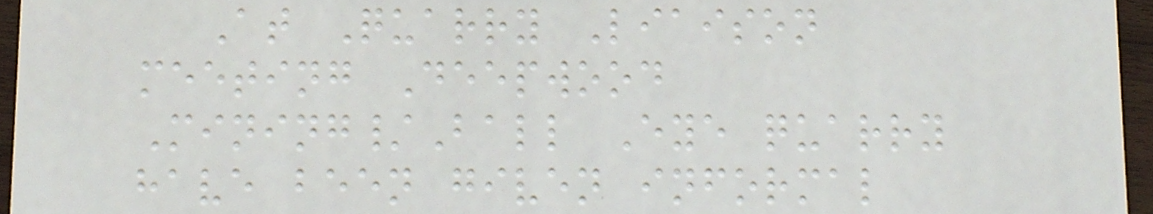At Quarry Liaison
meeting Deepwood
Mining/Ball Eye quarry
have been given informal
